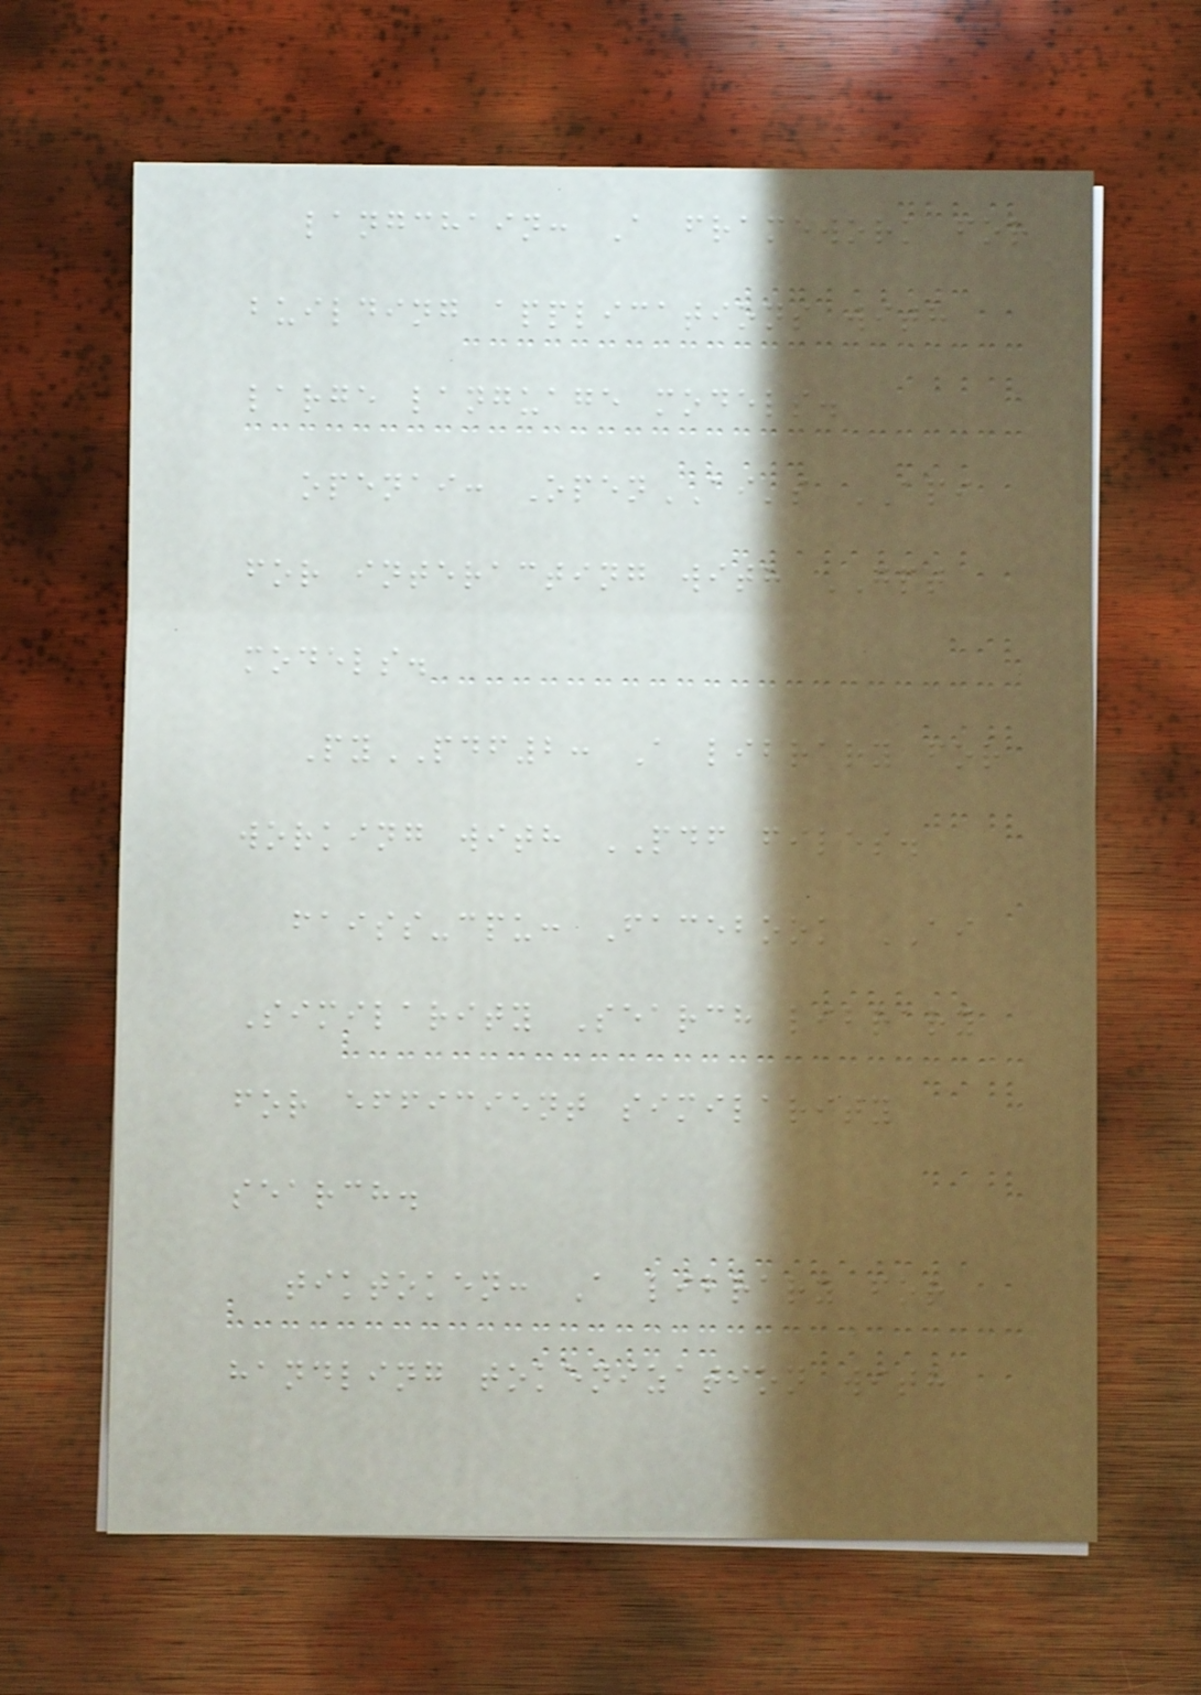langchain: A framework for
building applications with
large language models.
openai: OpenAI's API
for interacting with GPT
models.
PyPDF2: A library for
working with PDF files.
faiss-cpu: Facebook AI
Similarity Search library
for efficient similarity
search.
tiktoken: A library for
handling tokenization with
